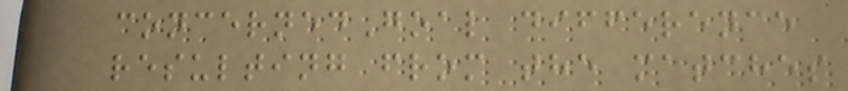concernedGoal difference
resulting from the matches
